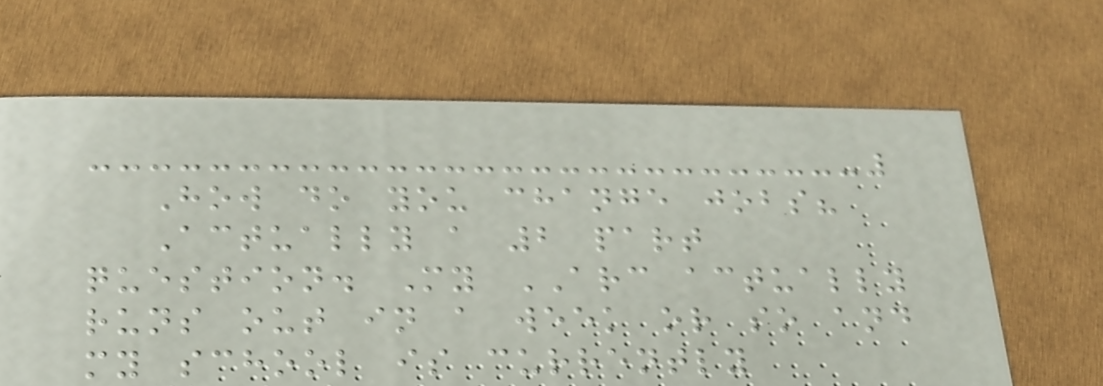How do you change jobs?
Actually a 2 part
question. My ARC actually
runs out in a week or so and
my school is currently
